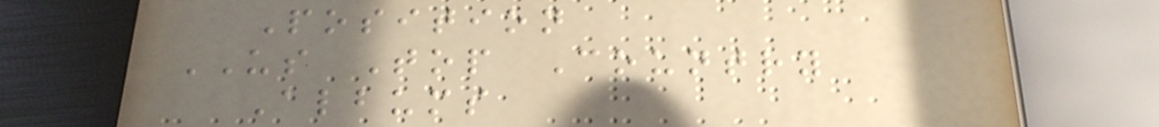Position
US Top Country
Albums
